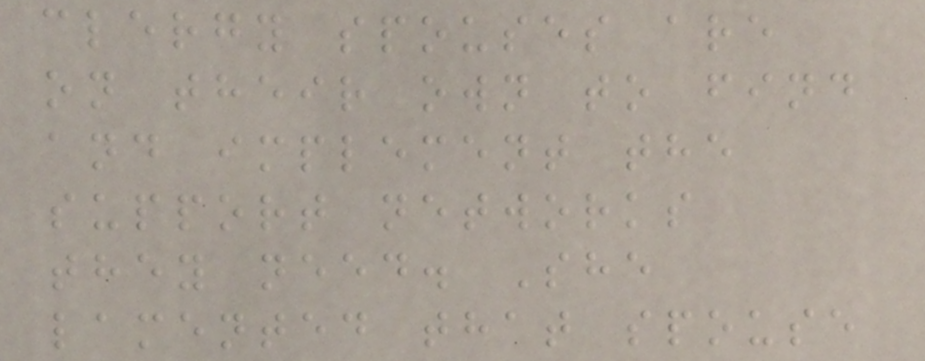clergy spouses are
on their own to find
and implement the
support networks
they need. She
lamented that spouse
